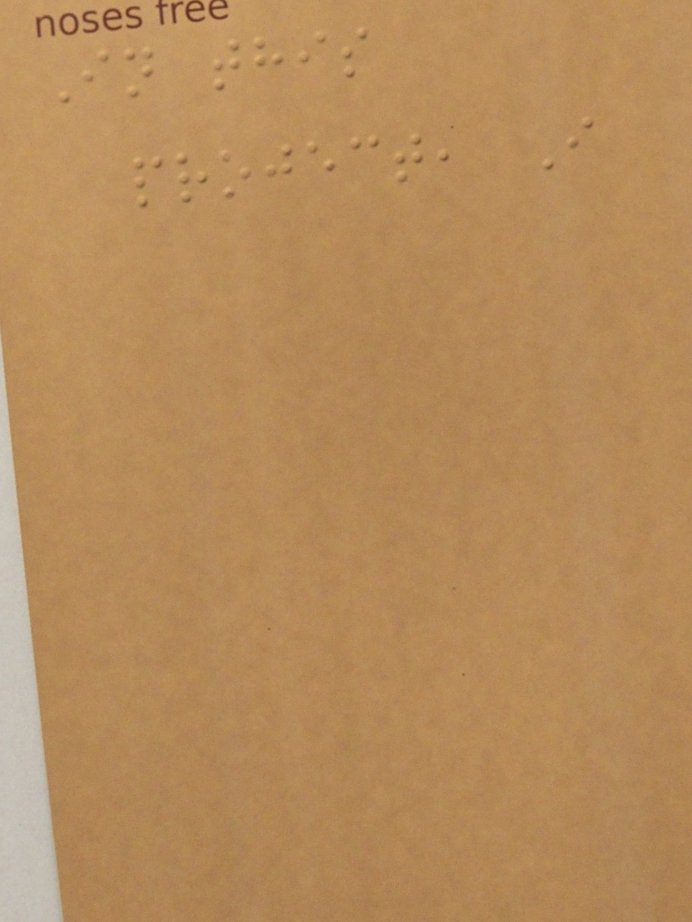In this
project, I
